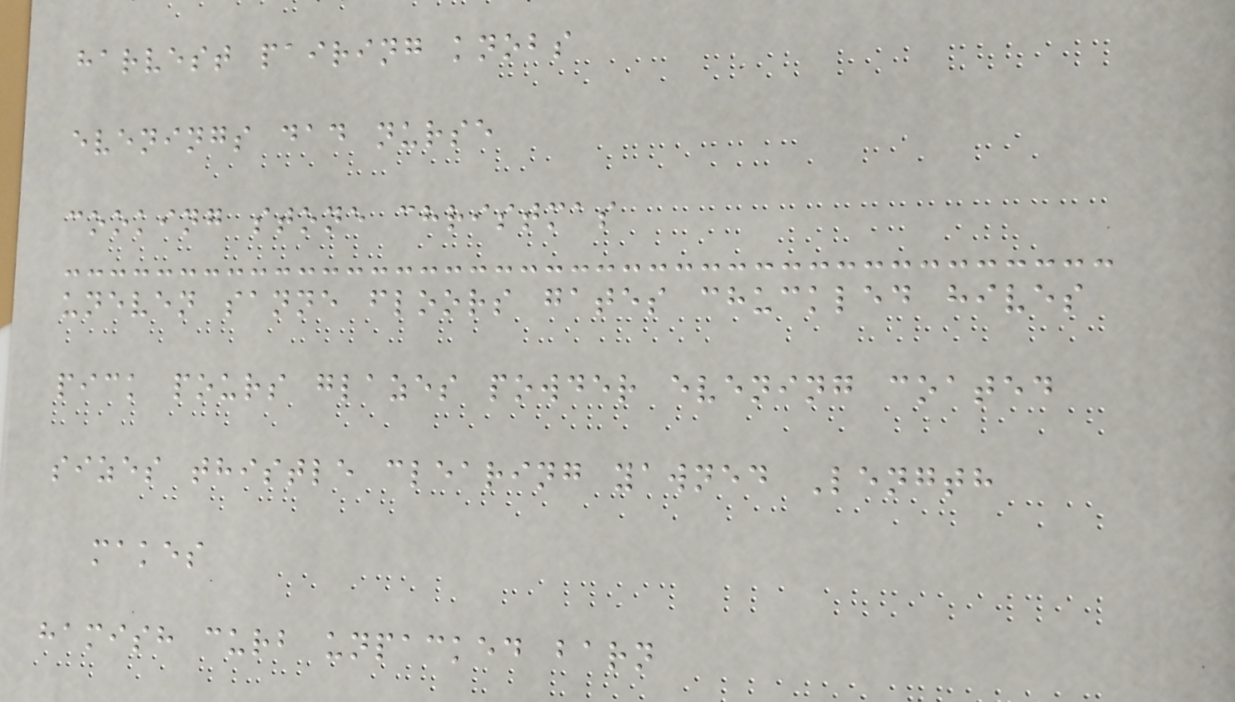harvest pairing knobs
evenings dad nurse
cooking stone christmas
uneven sanne floors gates chuckled hives
pick pours glazes powder evening coated
sizes thistle clearing yawned Length
makes
hamish curb unpacked barn
